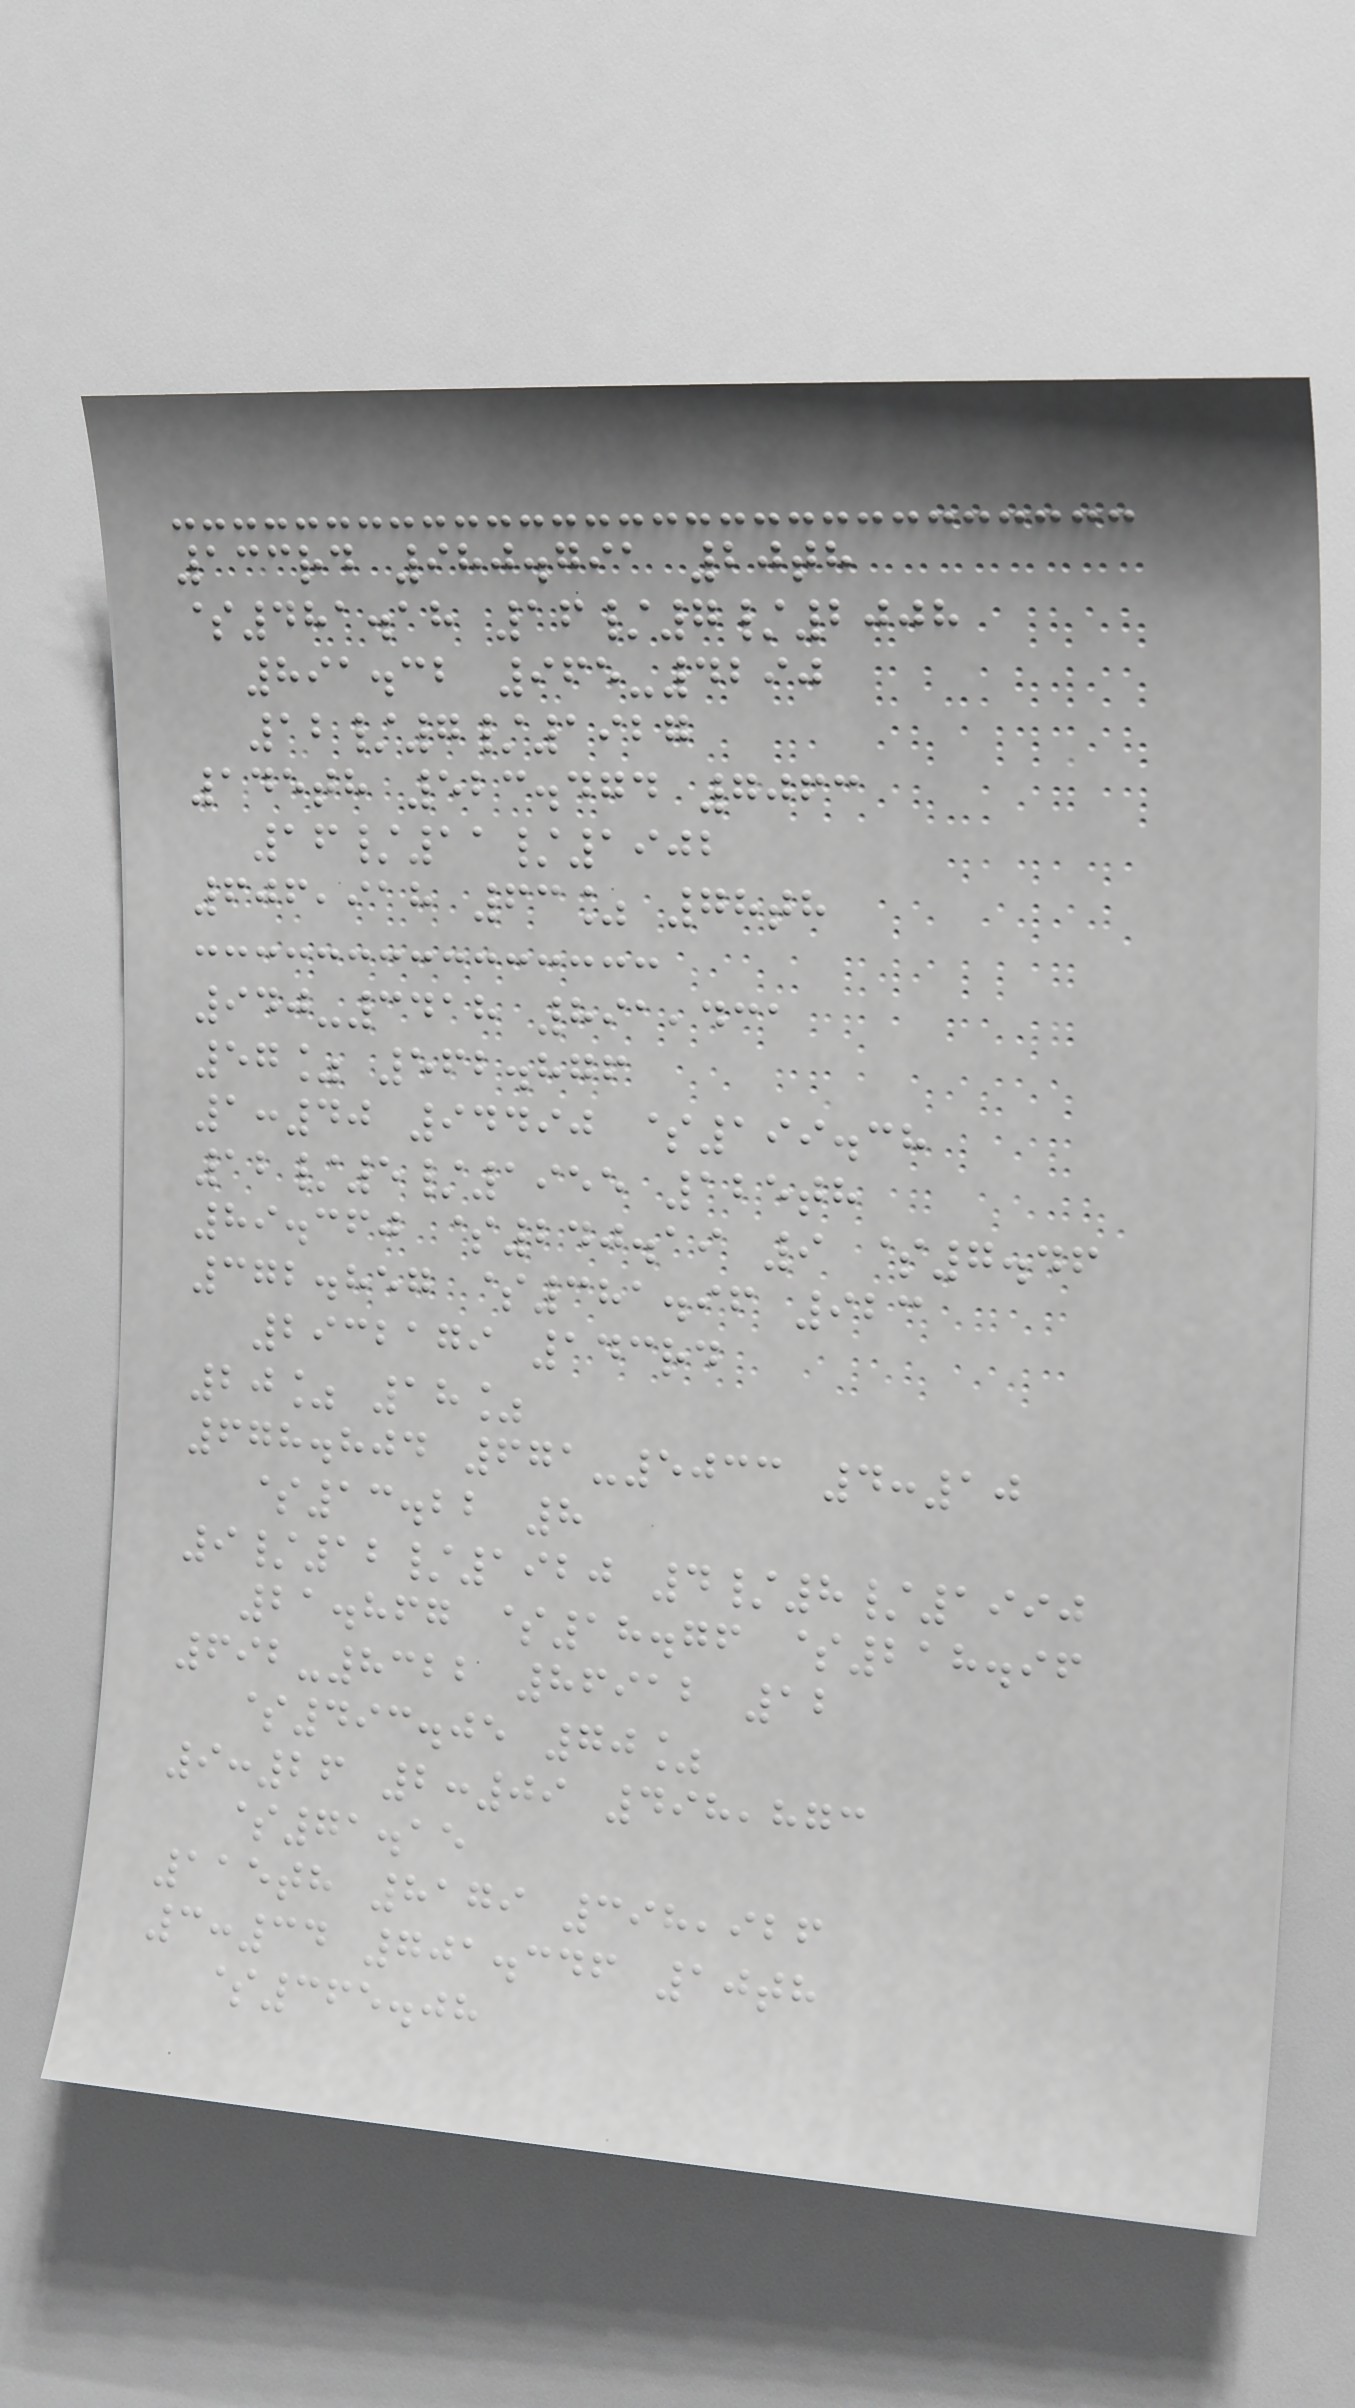133rd 980.791 20th
$481.18 16/7/2008
891.32 965-4290
12/7/1927
145th 523.474 7063
16/11/1902
606,918 63% 78th
940-3418 891,431
57% 562.876
1:40 94490 $199.38
12/5/1955 125th
89.360 $240.19 9 $7.46
372.857 $381.96 923
2932179 143rd
20% 18%
678.804 671-5033 4:10
$13.22 8
9/12/1920 4/8/1990
21.867 $18.76 $218.96
692-8322 86912 12
$493.05 70%
9:26 2:09 498,873
$71.15
115th 8179 398,926
3:34 701.346 10th
$365.08
